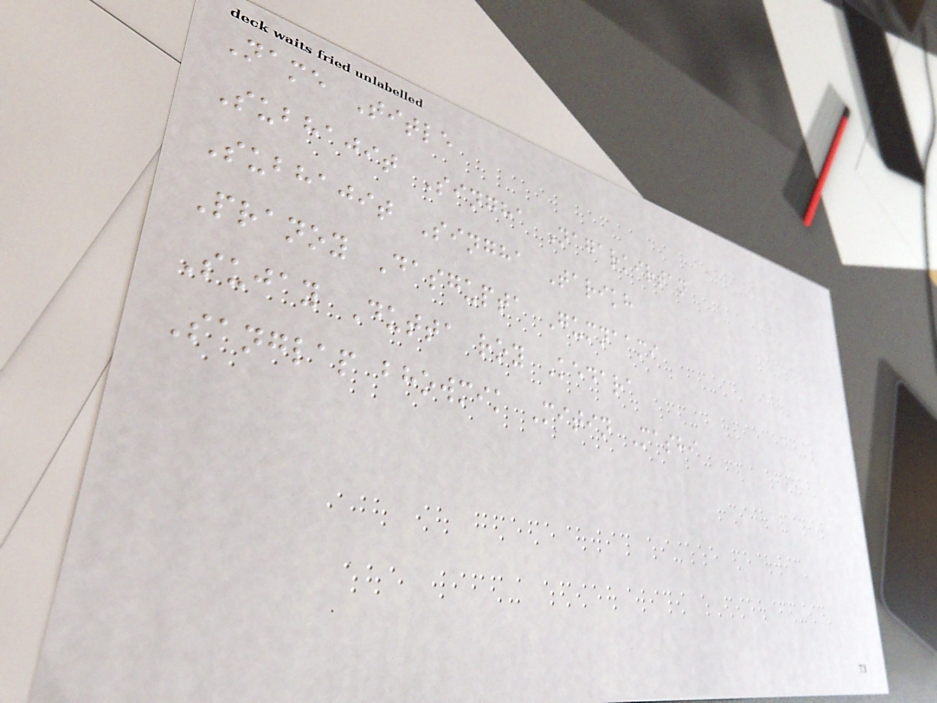Name Title
Subhajit Singha Nagarkirtan
Subhajit Singha Tarikh
Pranoy Dasgupta Gumnaami
Sujay Dutta roy Kedara
Sanglap bhowmik Mitin Mashi
